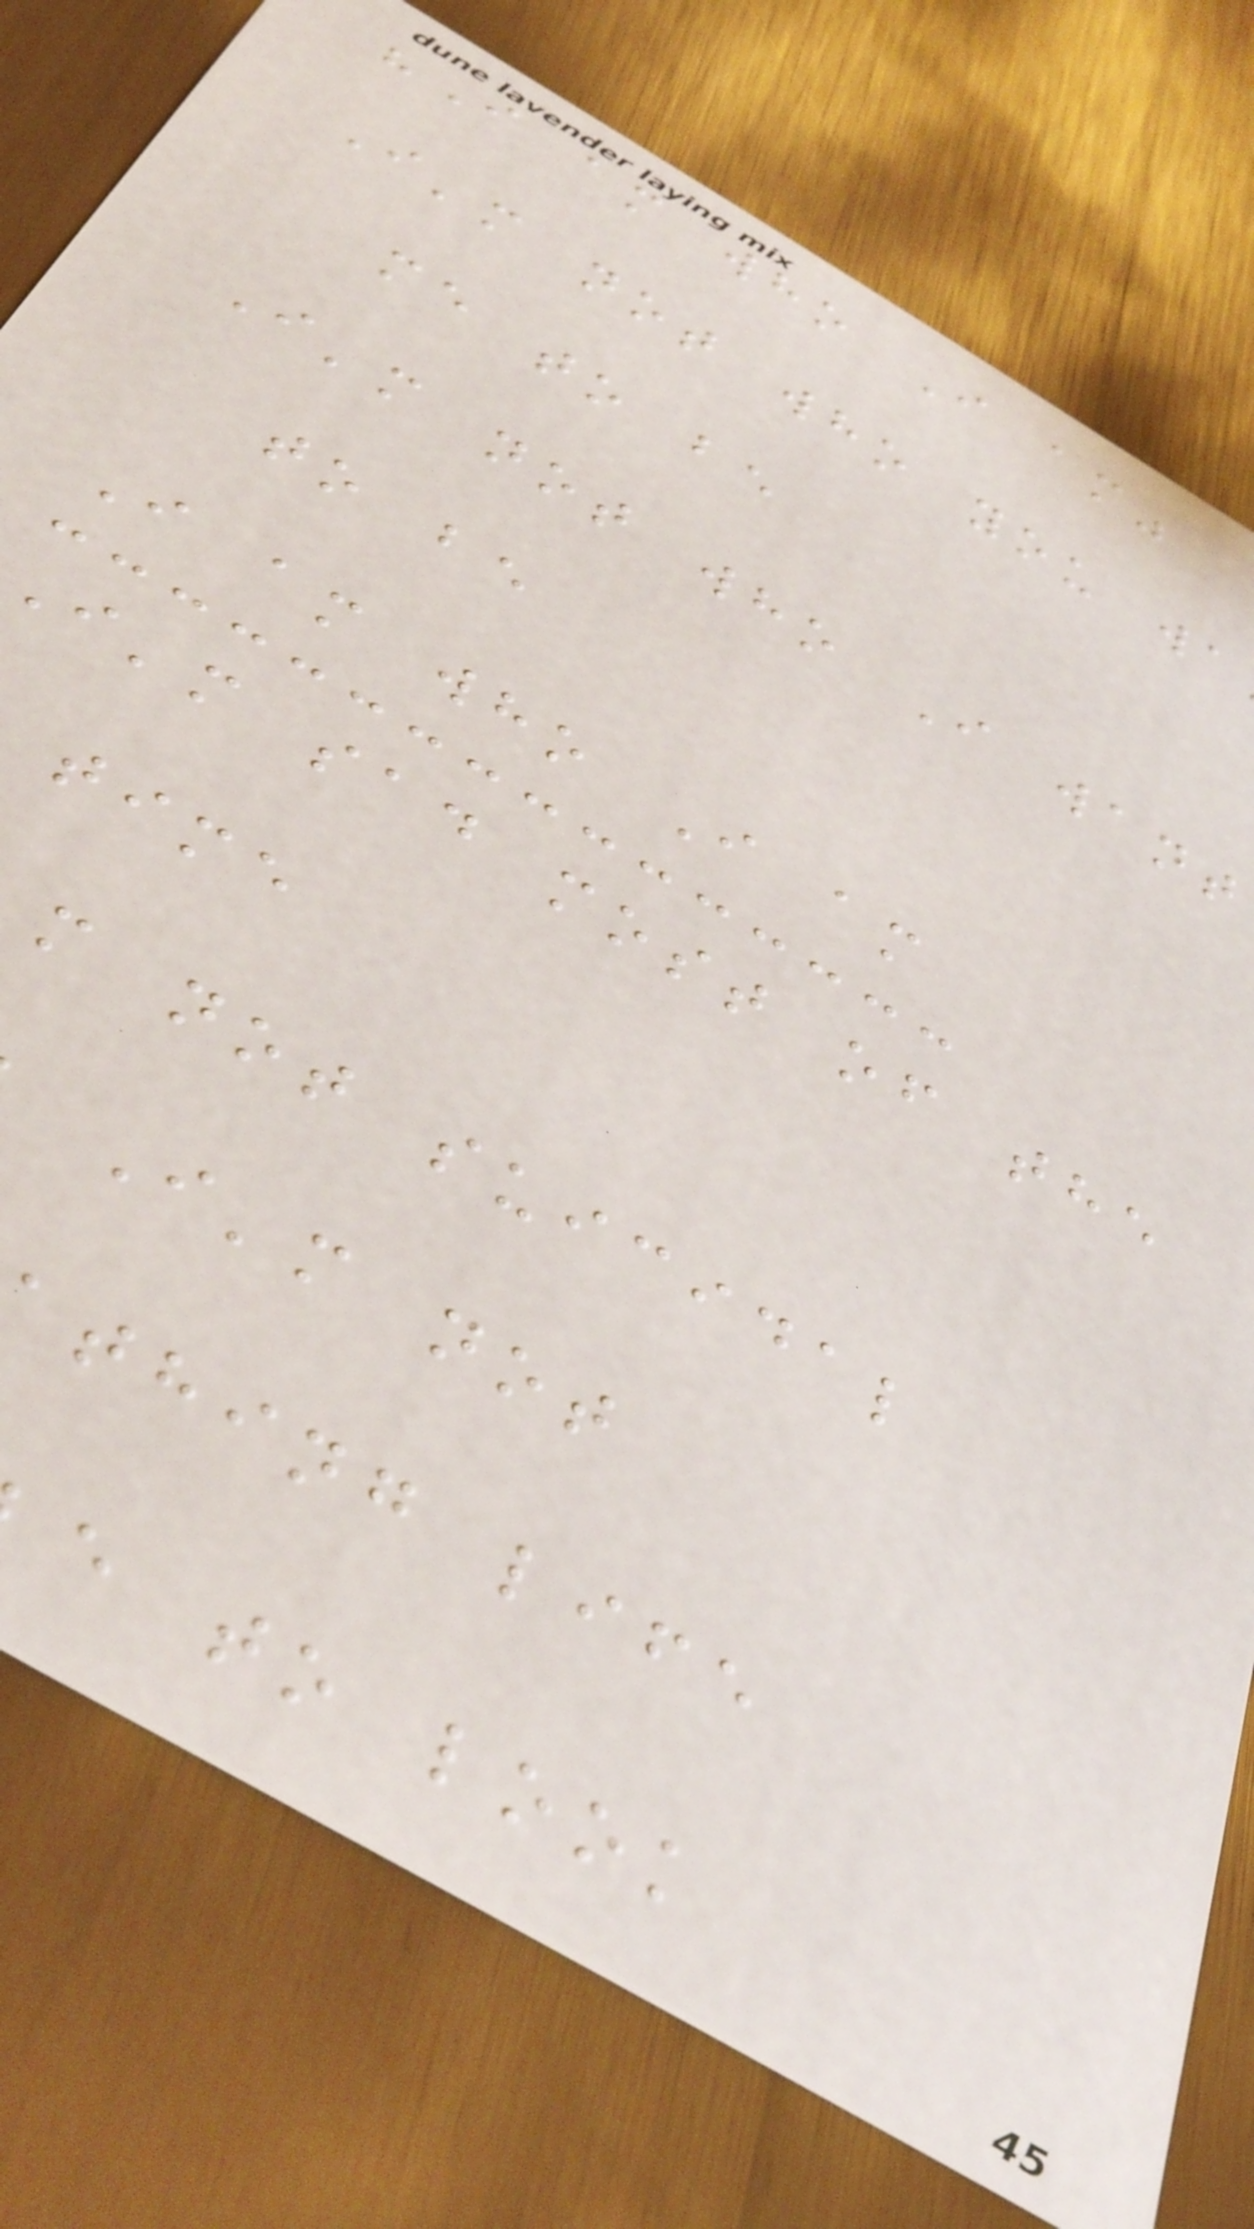"I am who I am"
I'm not who you wa
me to be
I'm not who I want
to be
I am who I am
I'm sad most of the
time
m not suicidal
I'm not
thing life
e to look
